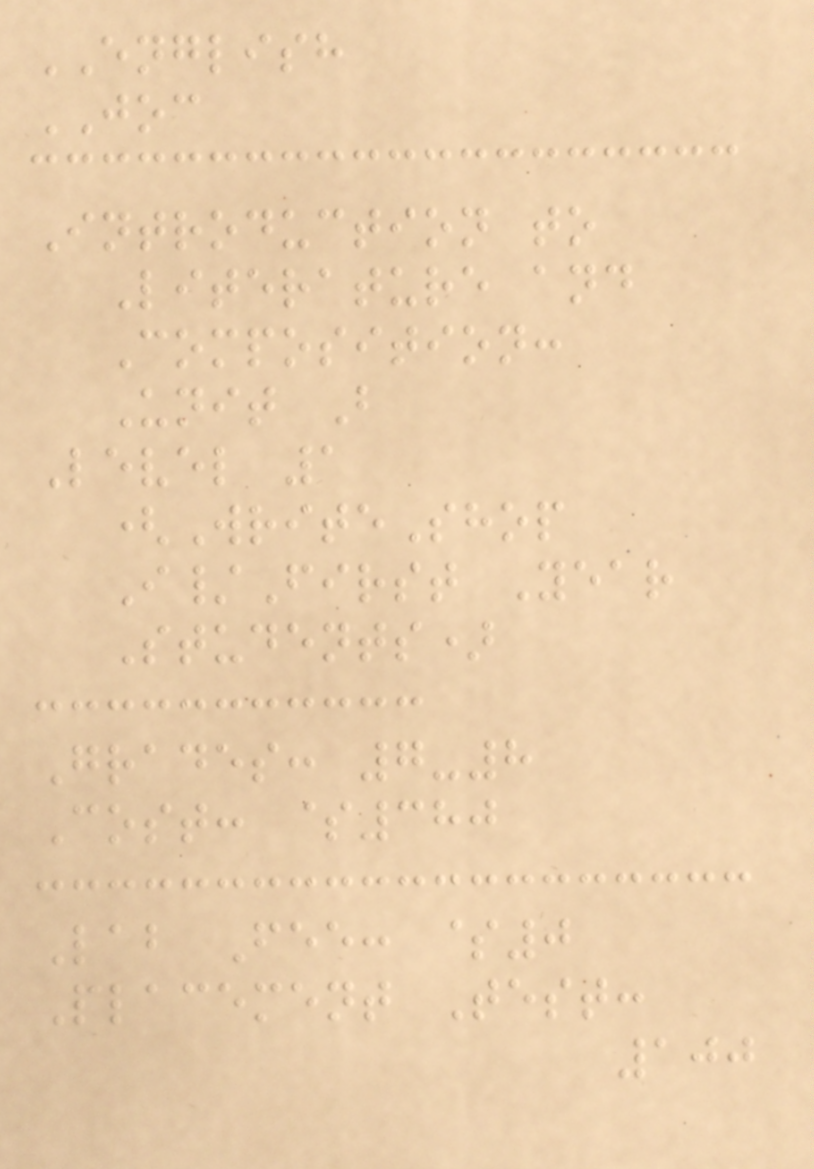ENGLISH
JOC
Introduction to
Literature and
Composition:
Unit B
Level 1
(WriteShop
I/First Year
Students)
Grades: 7-8
Cost: $380
Lab Fee: $0
Placement Test:
100
